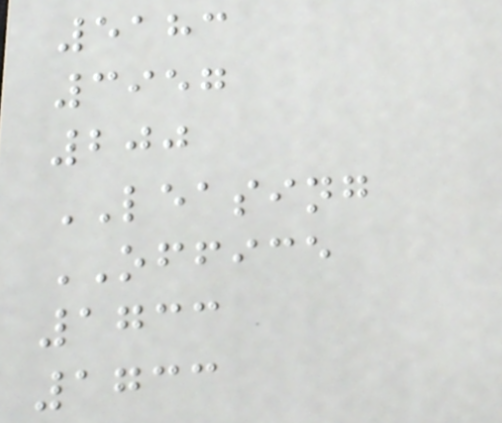5183
3957
200
LEASING
OFFICE
1733
1733
